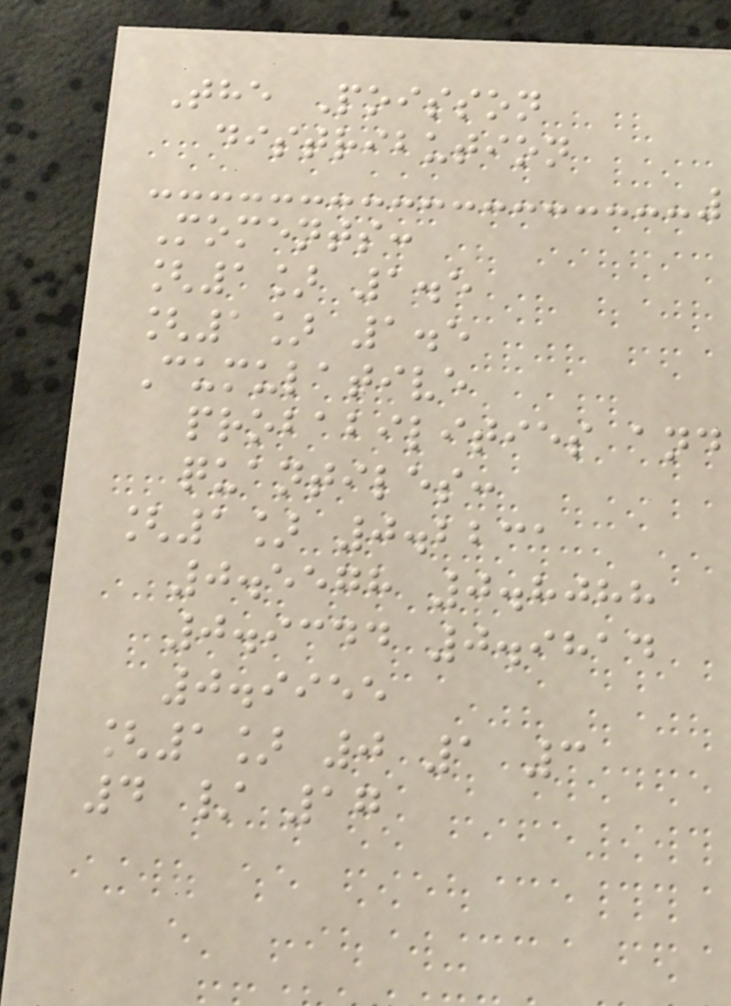The Poisson
distribution
Moments:
[1] 1.5
[1] 1.5
Cumulative
probabilities and
quantiles:
[1] 0.2231
0.5578 0.8088
0.9344 0.9814
0.9955
[1] 0 1 3
4 / 17
